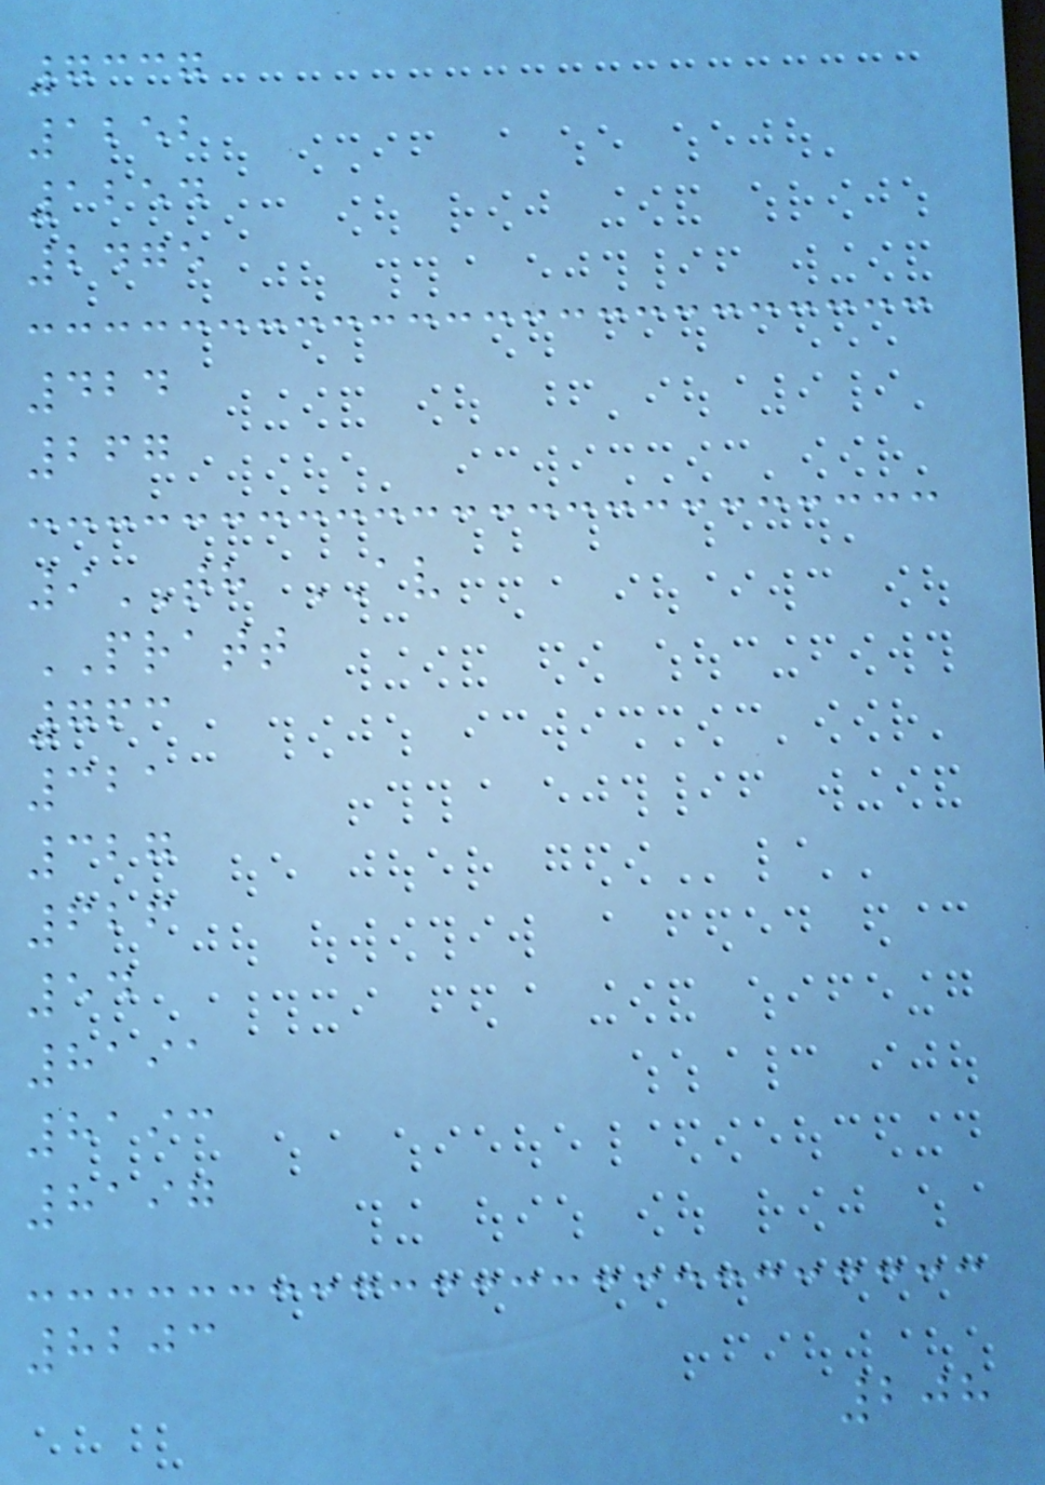7337
1252
1254
2475
424
267
9TH AV
PRATT
763
321
327
626
54
8191
8193
8197
8203
208
